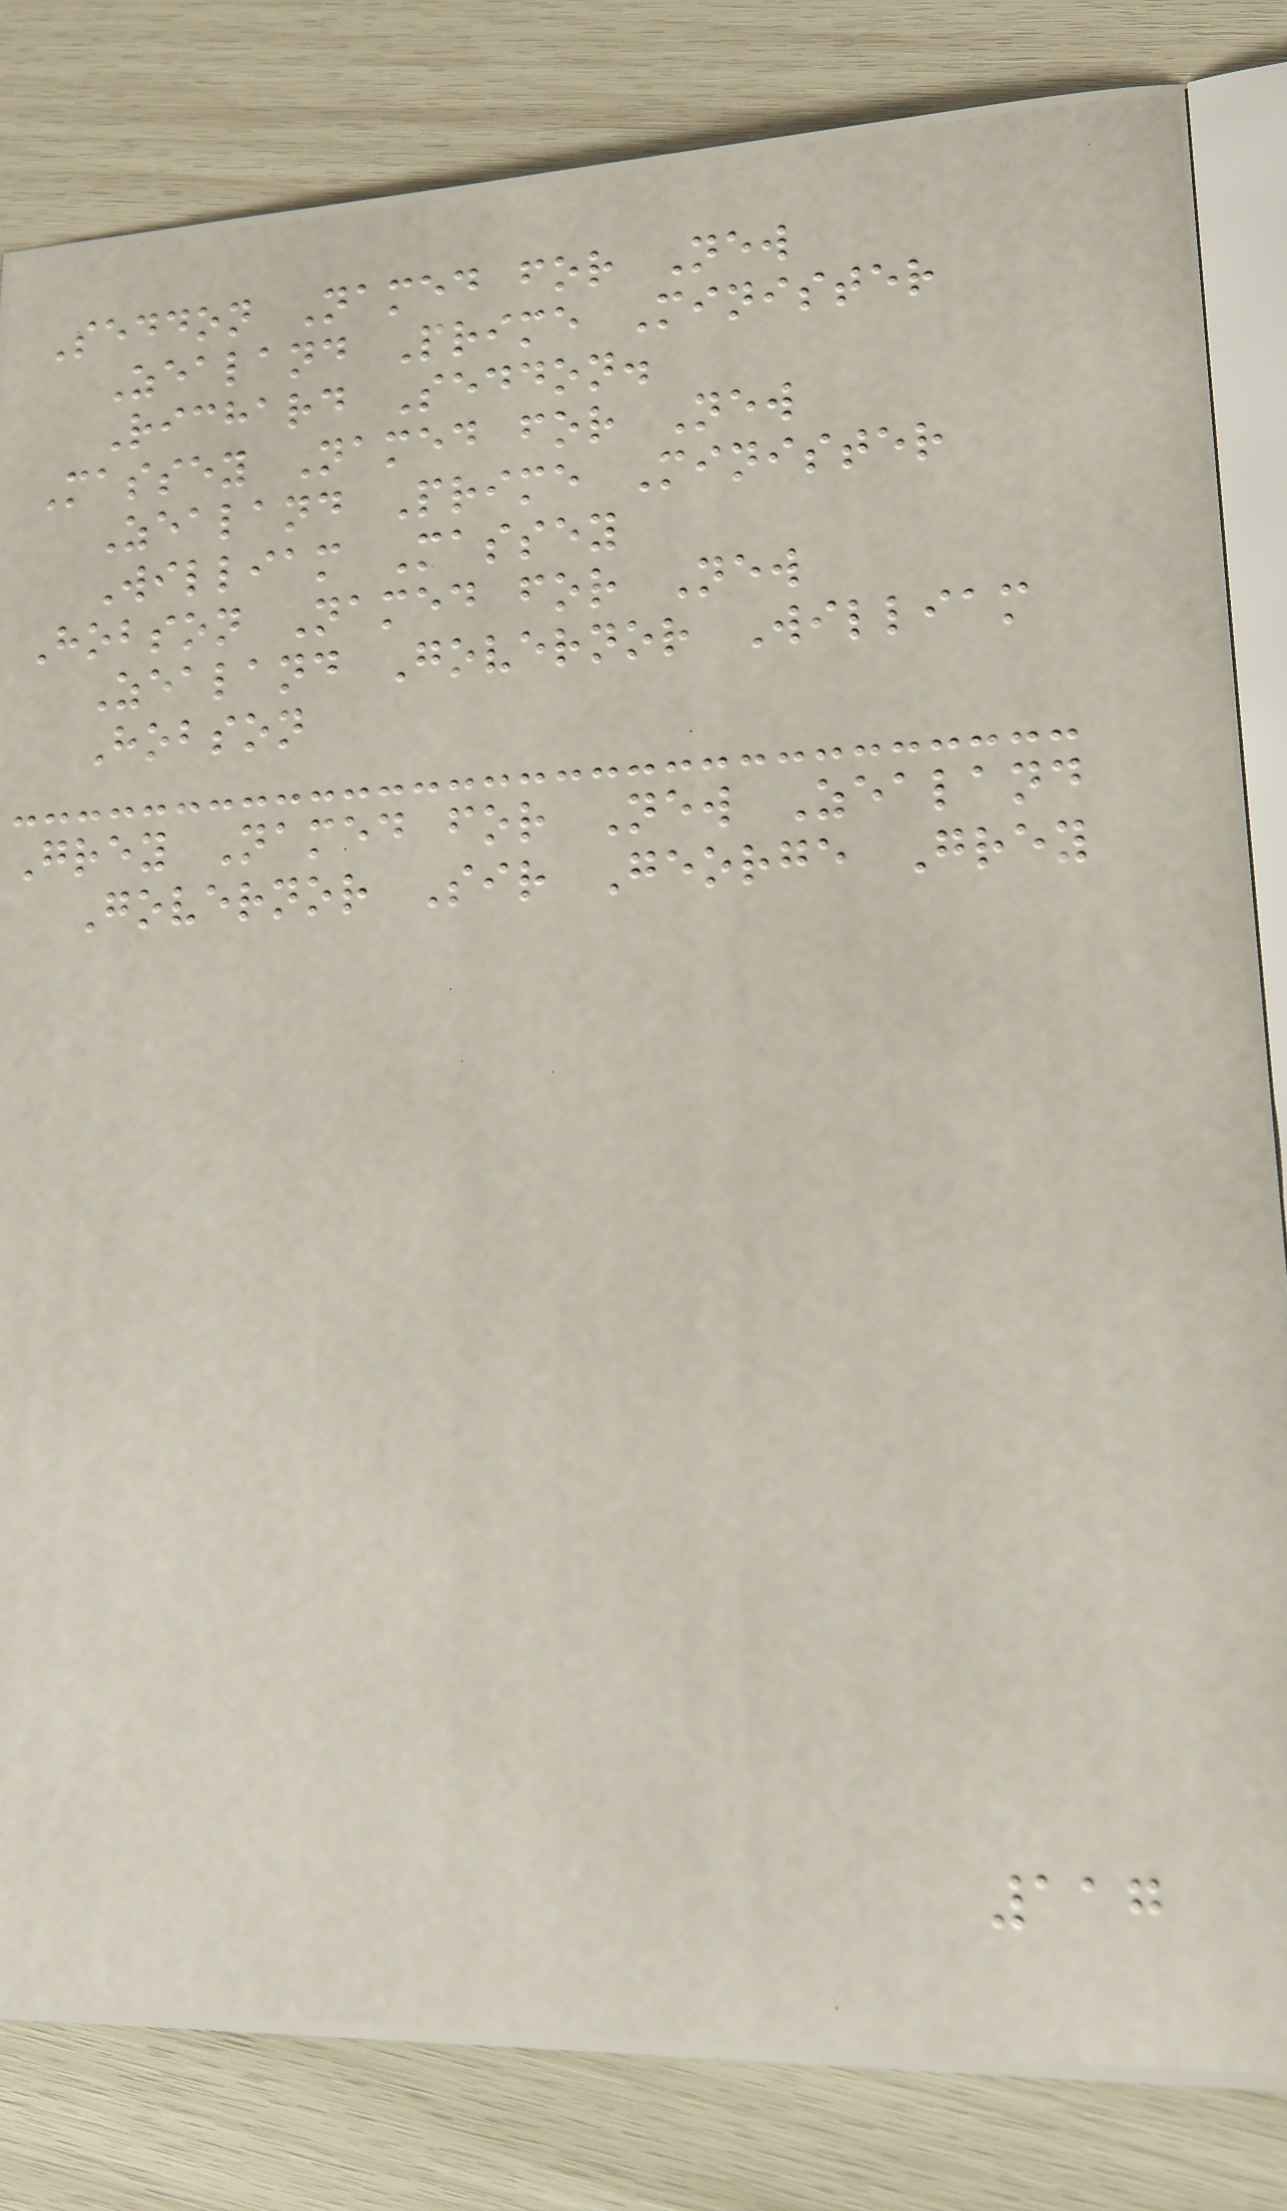Seddon Named for New
Zealand Prime Minister
Richard Seddon.
Massey Named for New
Zealand Prime Minister
William Massey
Hobson Named for New
Zealand Governor William
Hobson
Grey Named for New Zealand
Governor Sir George Grey
117
